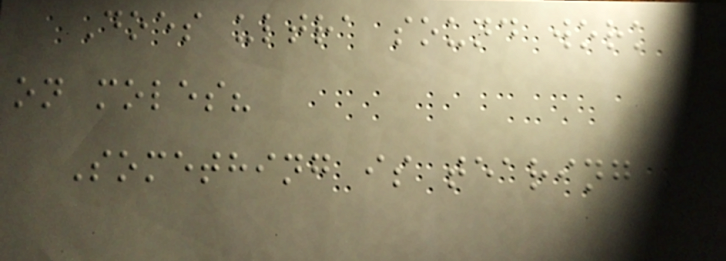Does ultra sound work
on moles?
Something is tearing
